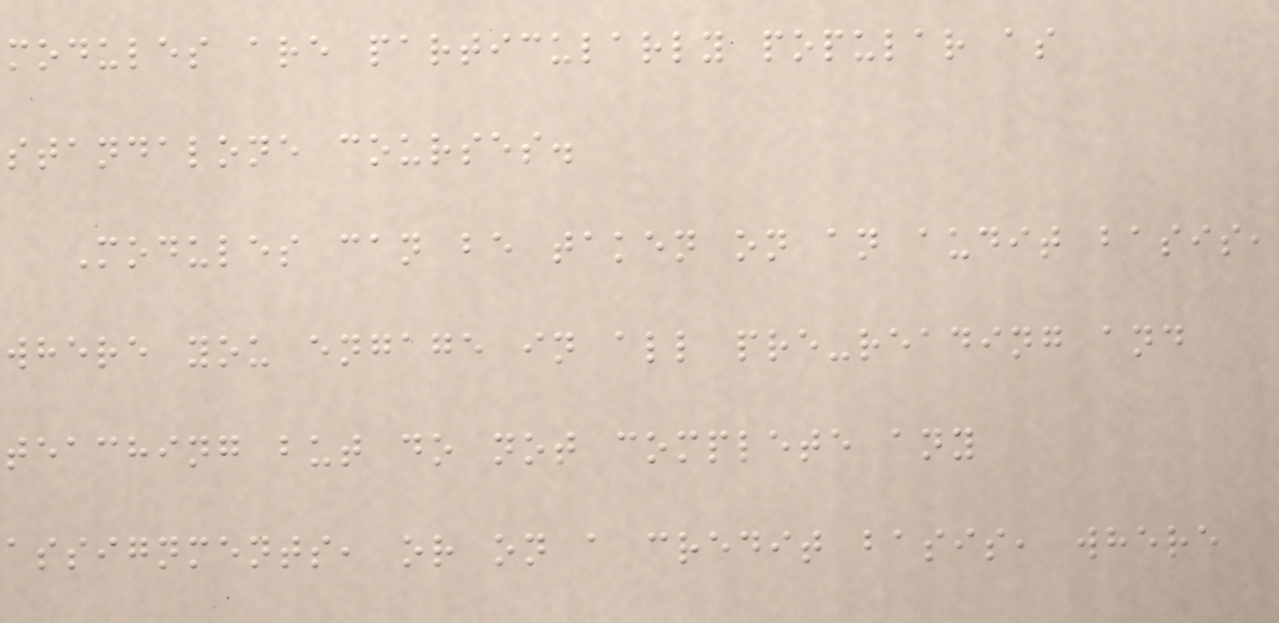modules are particularly popular as
standalone courses.
Modules can be taken on an audit basis,
where you engage in all pre-reading and
teaching but do not complete any
assignments, or on a credit basis, where
